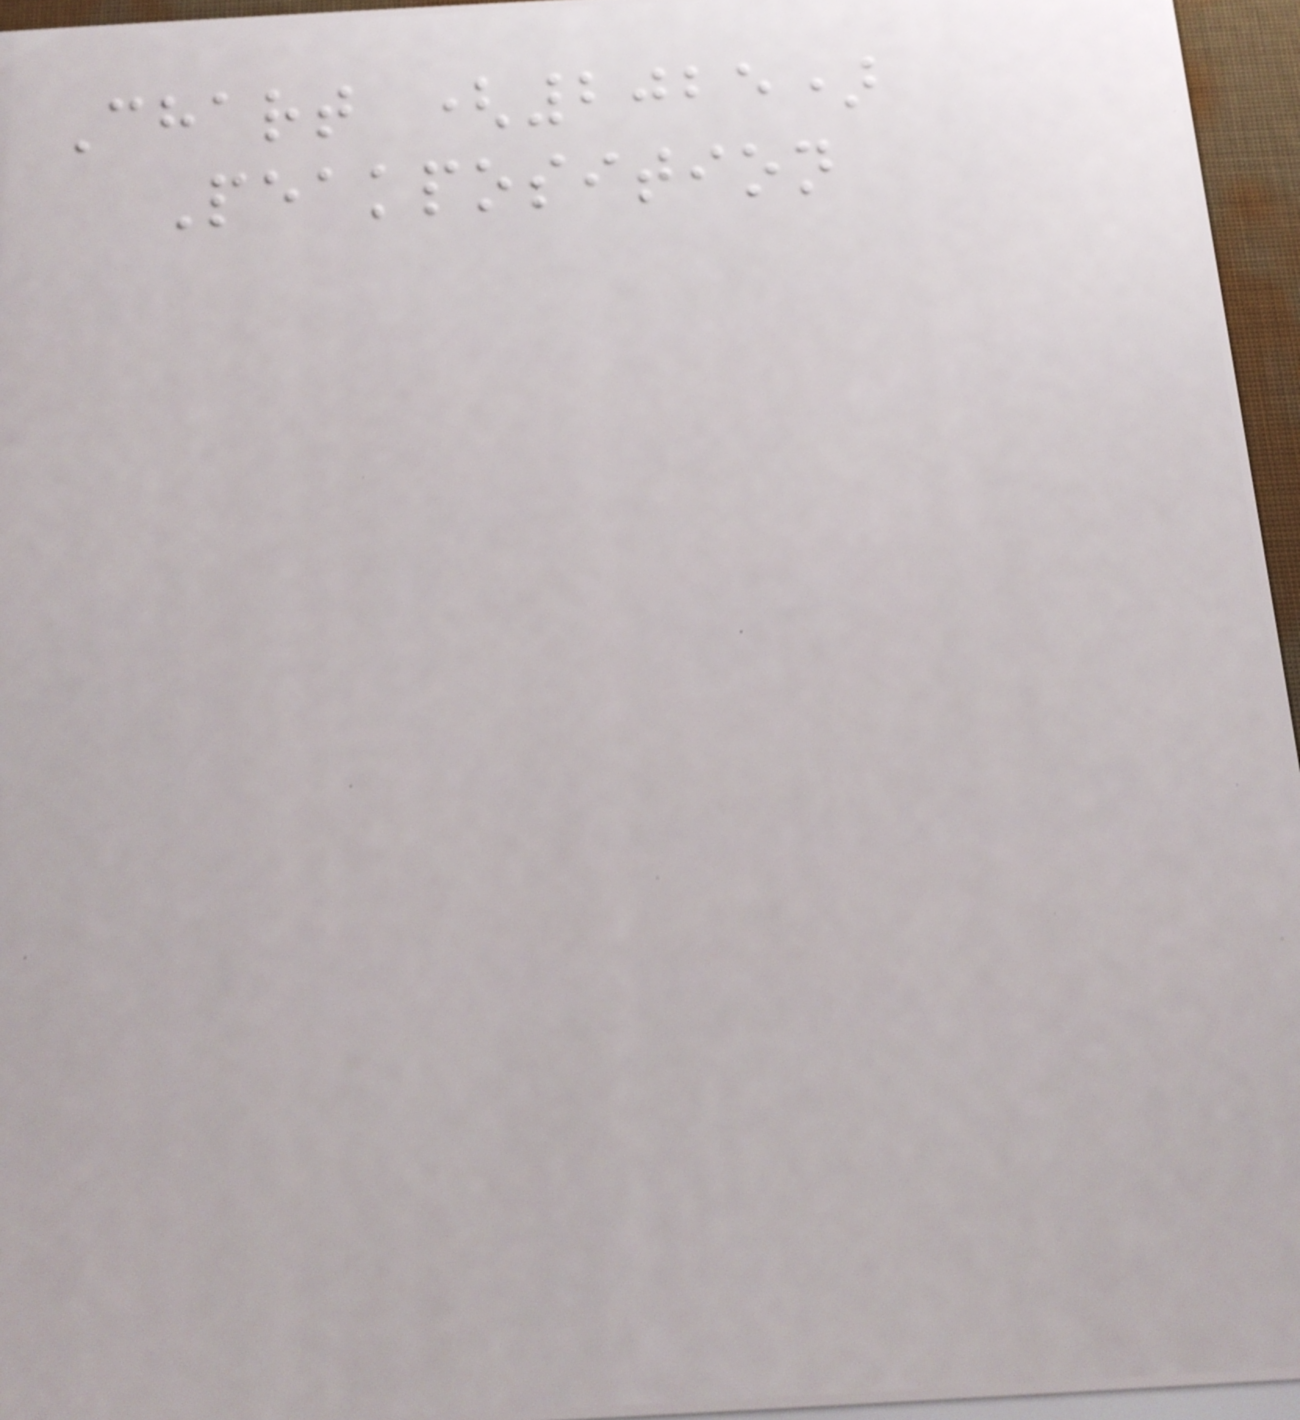Chart (2025)
Peakposition
